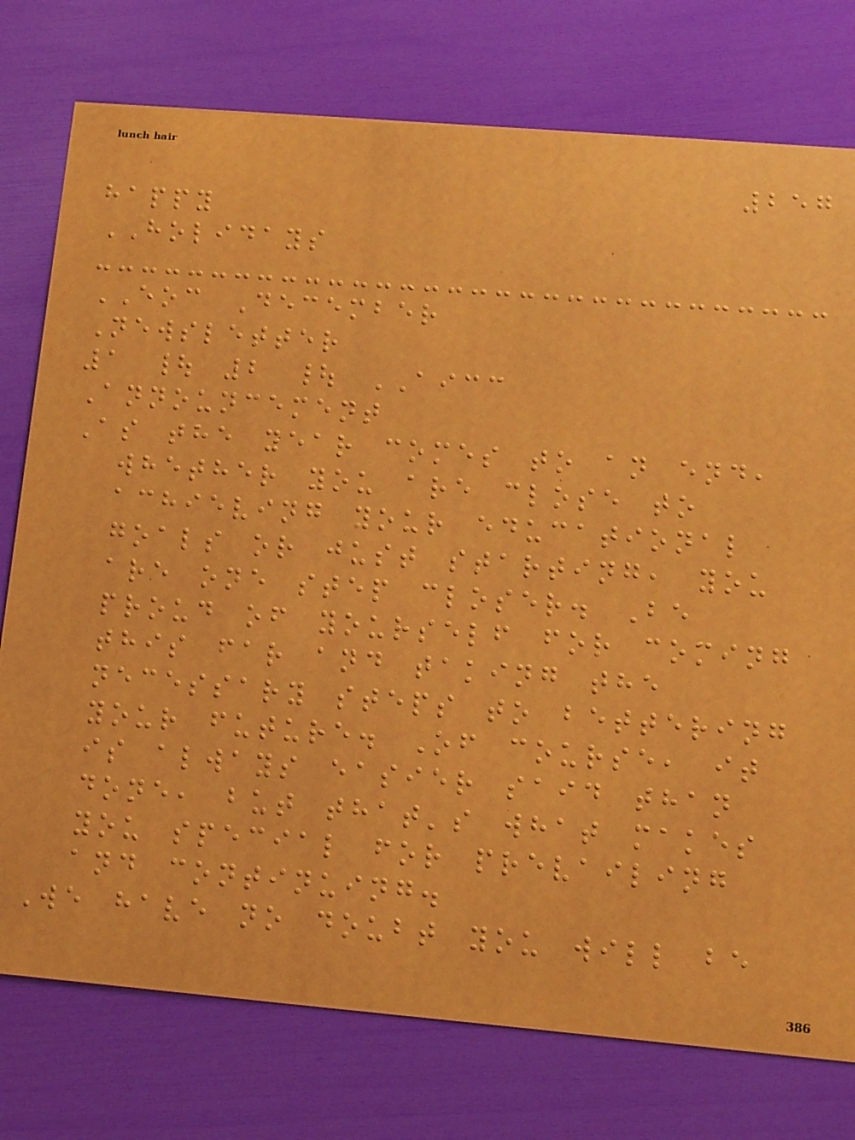257
happy
HOLIDAYS
EOC December
Newsletter
1 | 2 | AICC
Announcement
As the year comes to an end,
whether you are close to
achieving your educational
goals or just starting, you
are one step closer. Be
proud of yourself for coming
this far and taking the
necessary steps to bettering
your future. Of course, it
is always easier said than
done, but that's what makes
you special for prevailing
and continuing.
We have no doubt you will be
